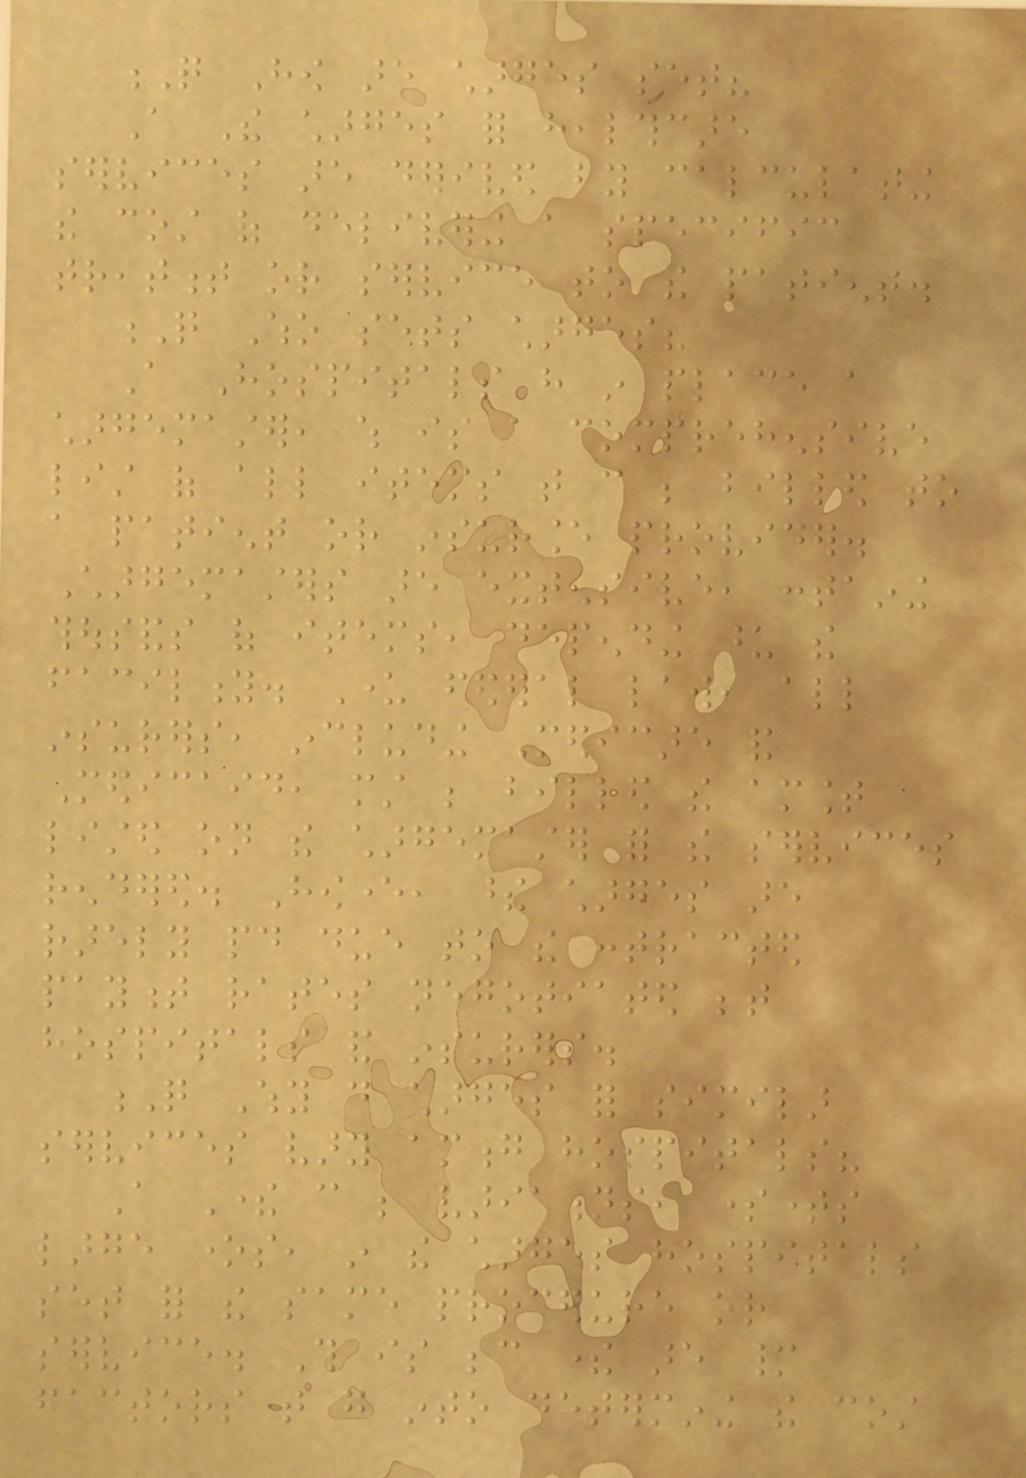Q How are charges set?
A The charges for healthcare
services are derived by calculating
the cost of delivering a specific
treatment or service to the patient.
Q Who sets charges?
A Hospitals have in place a
chargemaster, which is a comprehensive
list of all items that can be billed to
a patient or insurance provider.
Chargemasters are extensive, containing
thousands of items, depending upon the
facility. Under federal law, all
insurers, including Medicare and
Medicaid, must be billed the amount
listed on the chargemaster for the services
rendered. However, these charges are
rarely paid due to the contracted
payment rates negotiated between
hospitals and insurers.
Q Why do charges for similar
services vary among hospitals?
A There can be variations, sometimes
large ones, in the charges hospitals
set for the same procedure or
service. This is because there are many
factors that go into determining the cost
